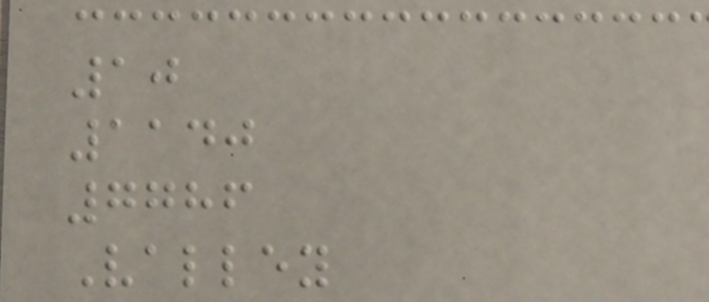10
1140
7786
Valley
